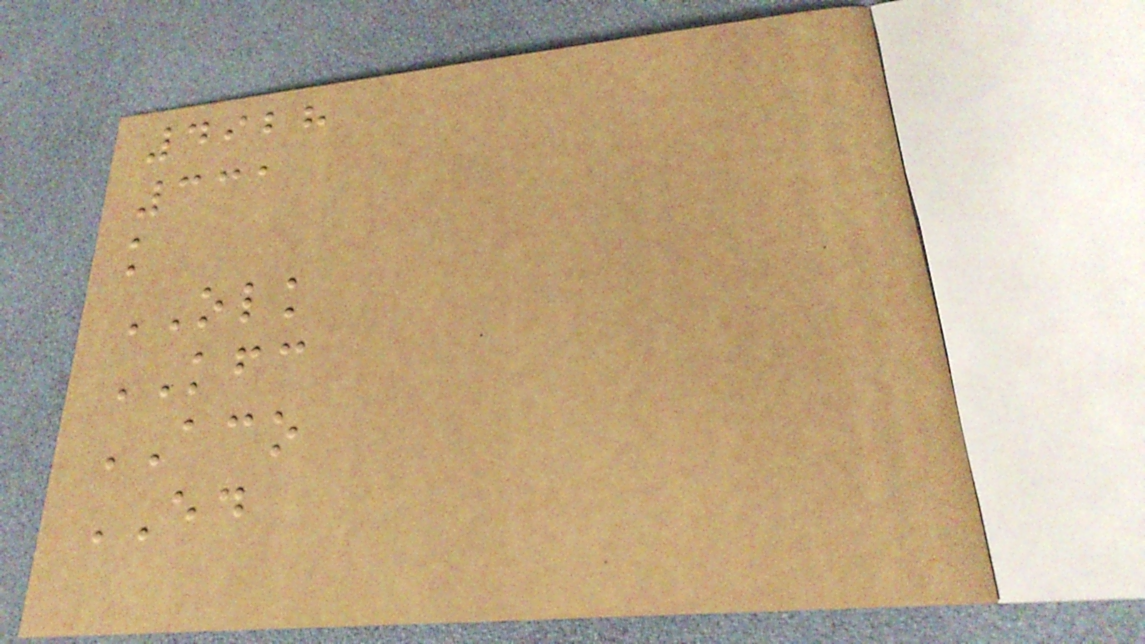4928
331
k
OLK
KFC
ACO
ED
